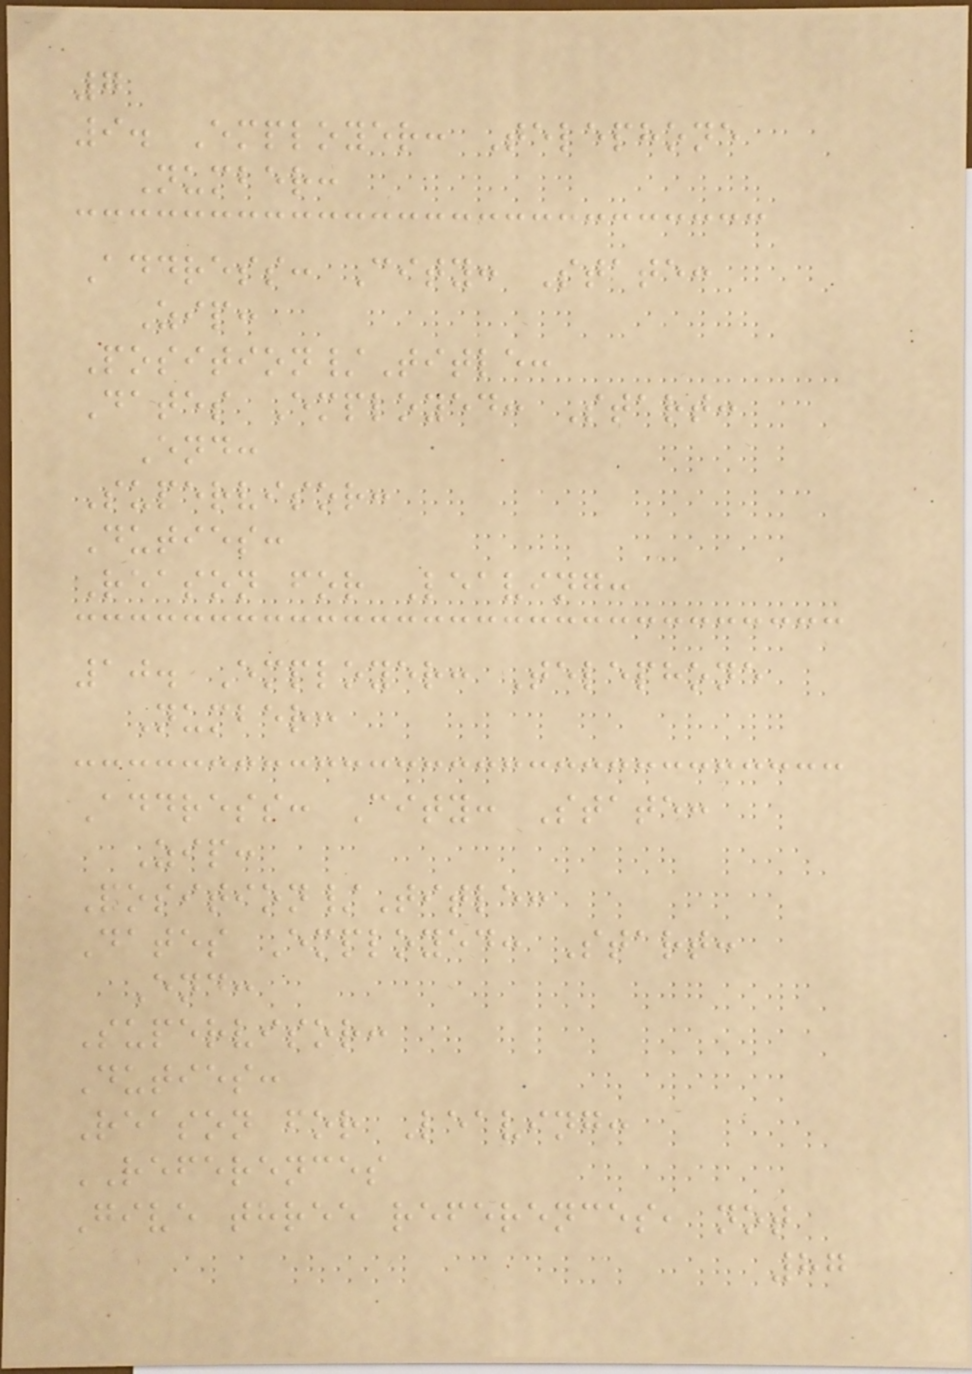7
9. Employer: Telephone
Number:
Address: City: State:
Zip:
Position/Title:
Dates Employed: Start:
End:
Supervisor:
Duties:
Reason for Leaving:
10. Employer: Telephone
Number:
Address: City: State:
Zip:
Position/Title:
Dates Employed: Start:
End:
Supervisor:
Duties:
Reason for Leaving:
REFERENCES
Give three references, not
87
